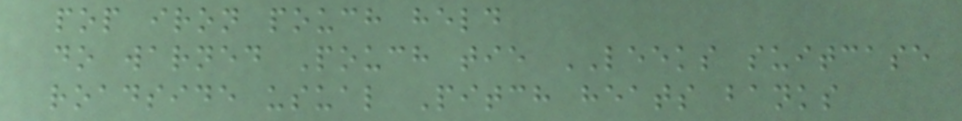pop iron pouch held
do warned Pouch tie LEEKS suitcase
roadside usual Pitch heats banks
